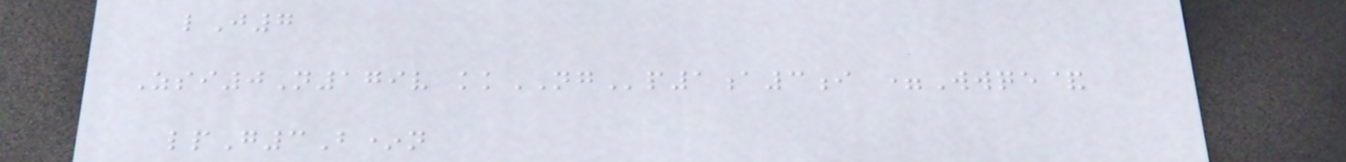lJ7
Zsi0N179v kkNGp1a3i =Wwqe&
lpG3B*n
